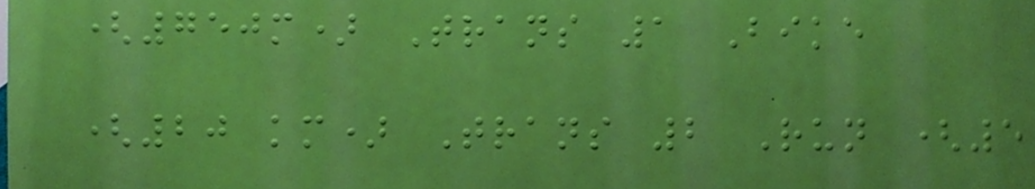(750m) Trans 1 Bike
(20 km) Trans 2 Run (5
